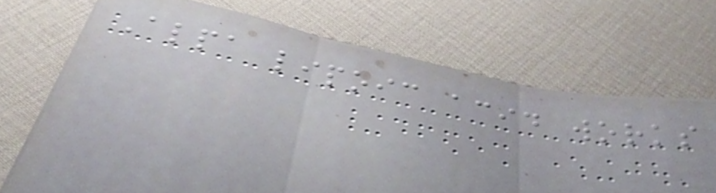Alpa lipoic acid works
